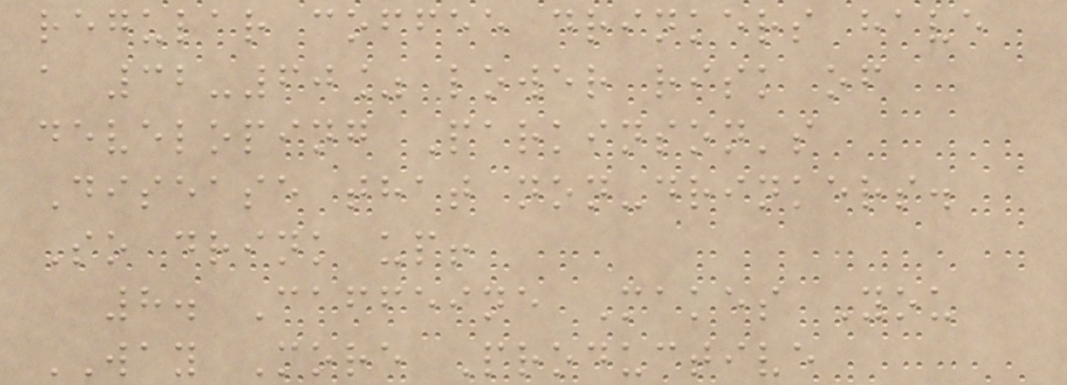regular coffee drinkers have
a 32-60% lower risk of
developing Parkinson's
Disease that non-drinkers.
So drink up!
8. Caffeine Makes You
WAY More Productive
